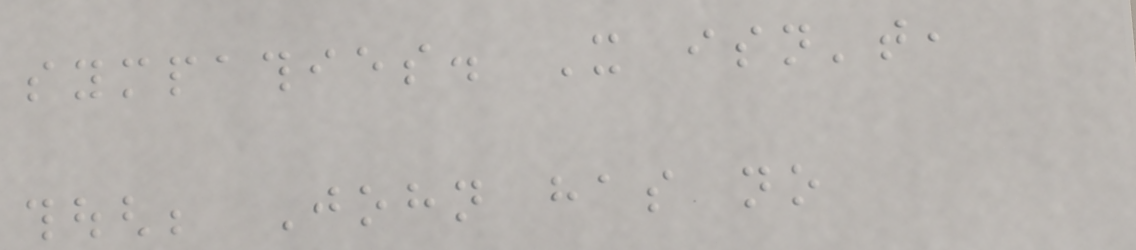sympathies. It isn't,
though; John has no
